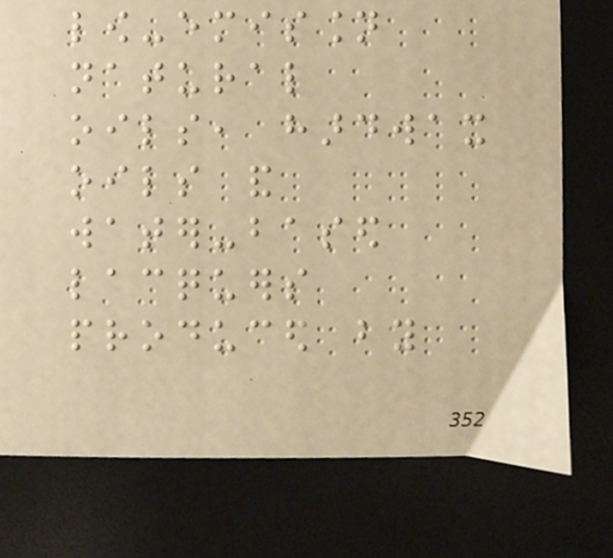low-emission
natural
oils, hardwax
oils and
water-based
lacquers
produced by
